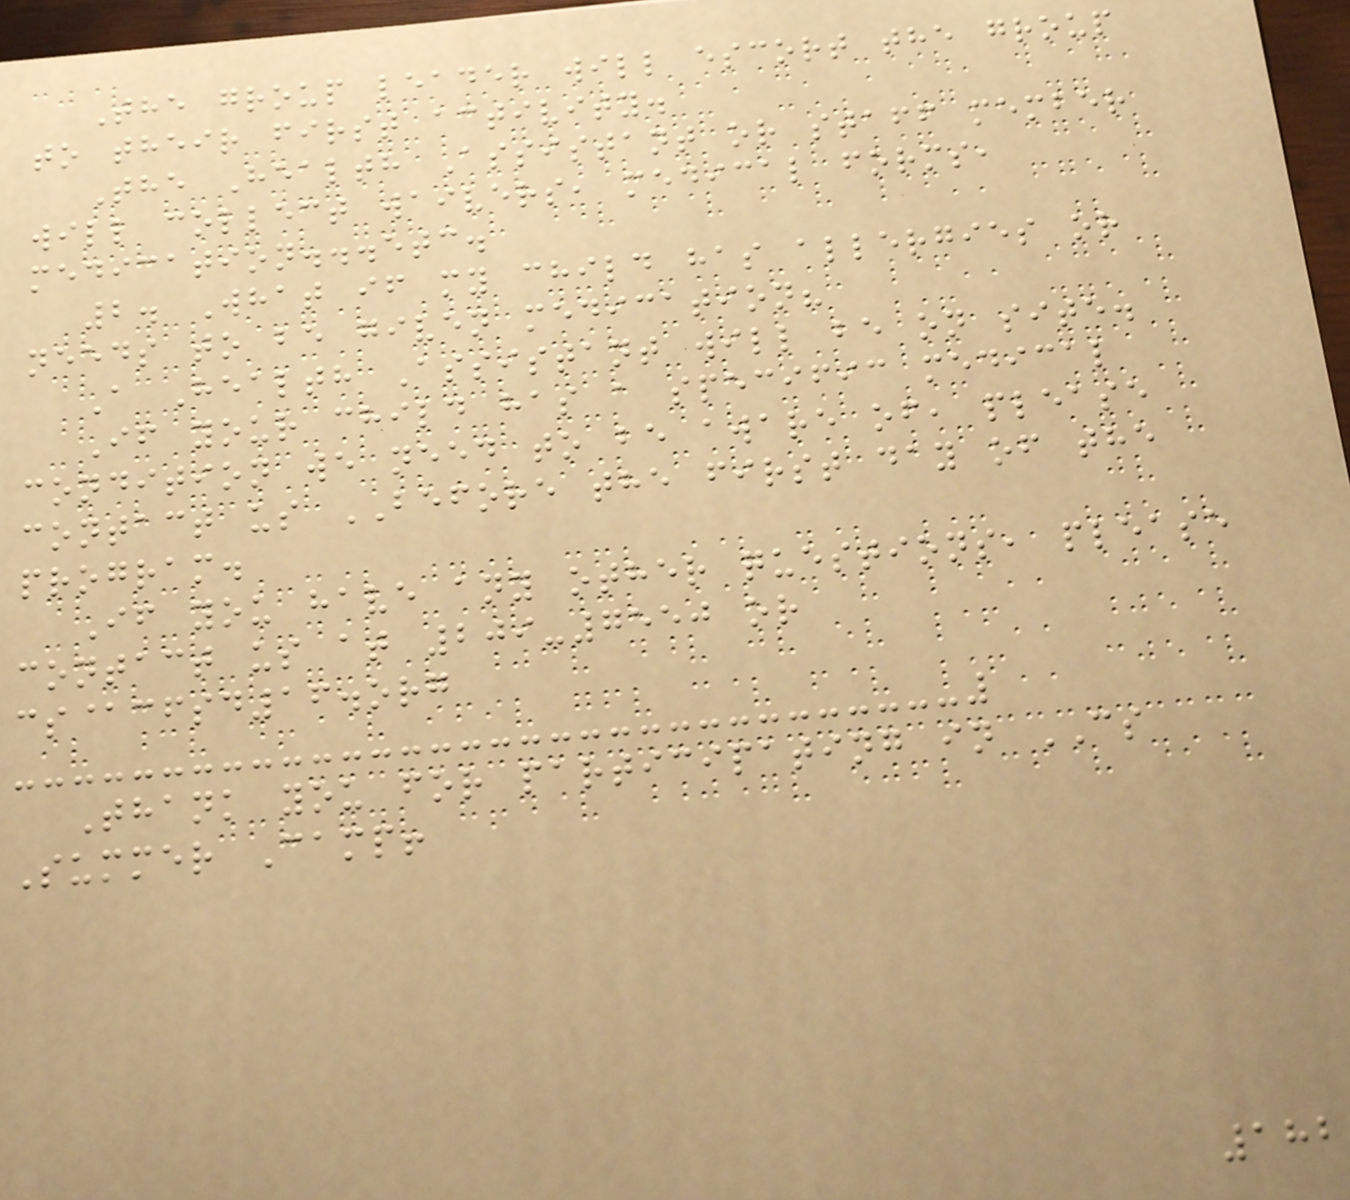The group leader will escort the group
to their first activity.
The Health Assistant or staff member
will collect waivers, medical forms,
medication...etc.
2. What if my child has allergies or
needs to be given medication?
A Health Assistant will be on site.
If your child has a specific medical
condition we need to be aware of, please
contact us BEFORE the first day of the
program.
If you have any other questions, please
contact us at 209-7550 or
cs@cfsd16.org
Thank you for participating in CS
Summer Camp!
182
